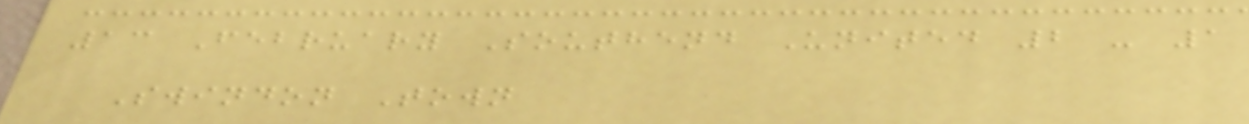13 February Southend United 2 - 1
Swindon Town
